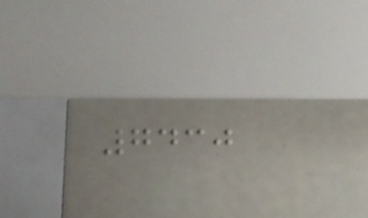7430
